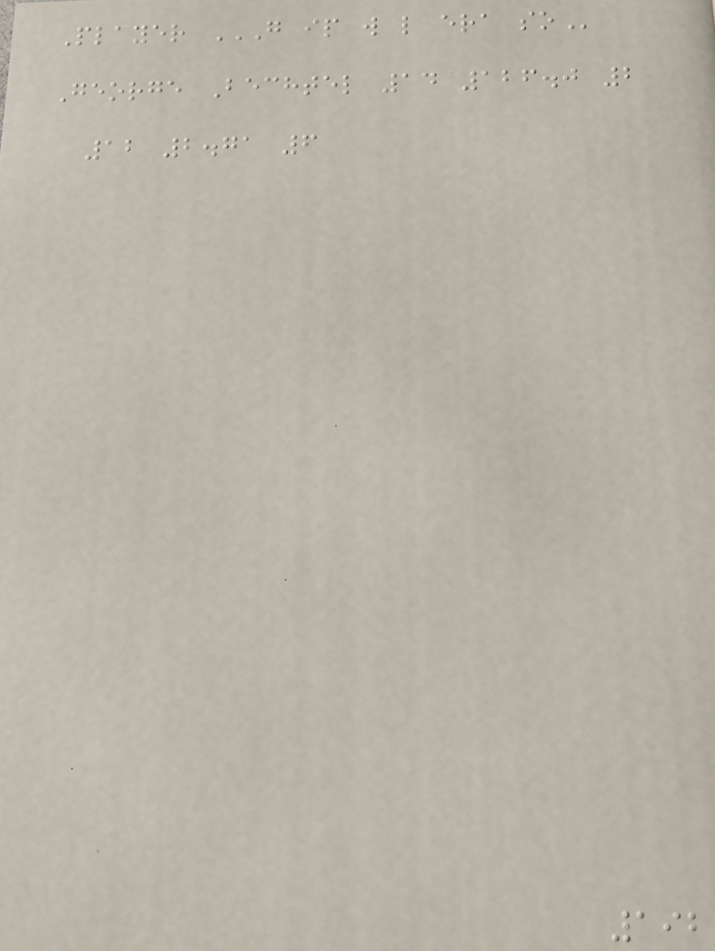Player G IP W L ERA SO
George Bechtel 14 126.0 2
12 2.71 6
192
